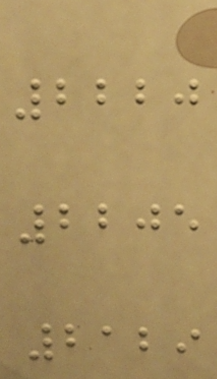2220
2205
2129
